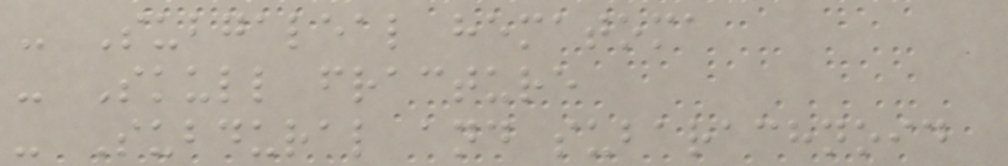- Subgaleal hematoma
- Skull fracture
- Subdural and subarachnoid
